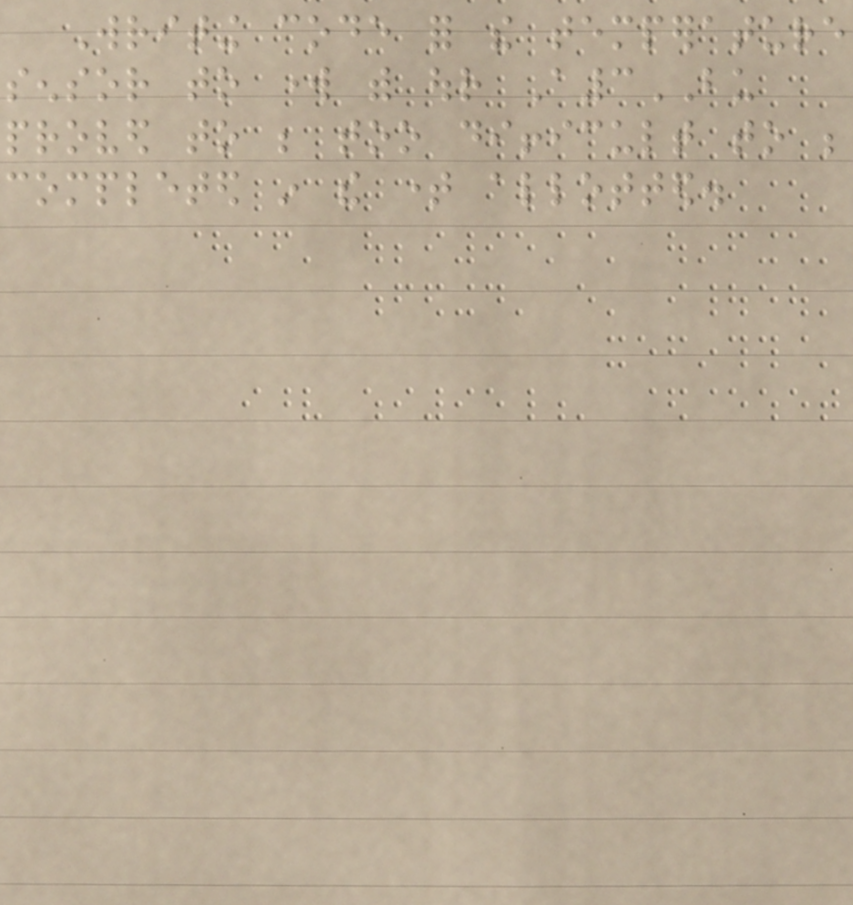Writing code for the temperature
sensor to work with our A3BU
proved to be too difficult to be
completed in the time allotted.
